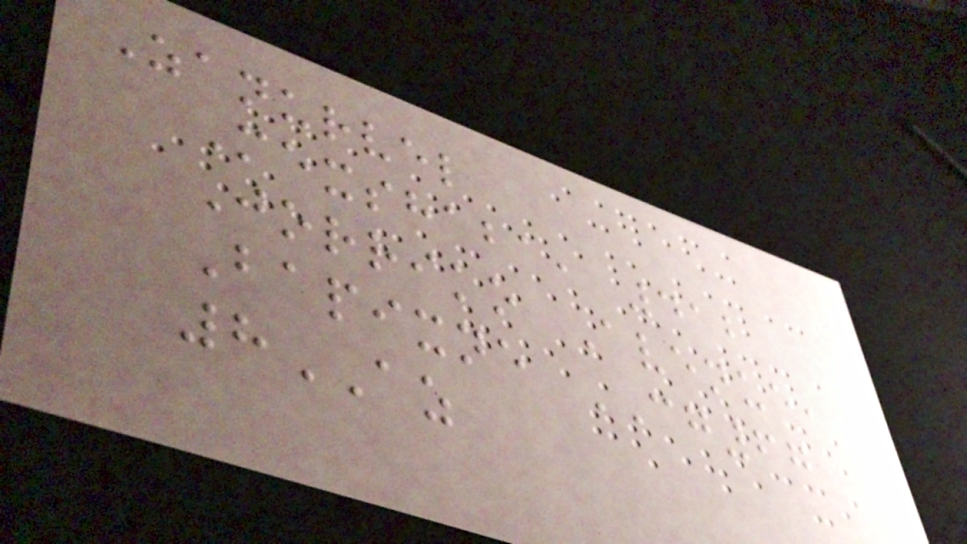Zanurvel
Mexshaba, 412
Jorriko Avenue,
Bapixne CG67
8AZ
